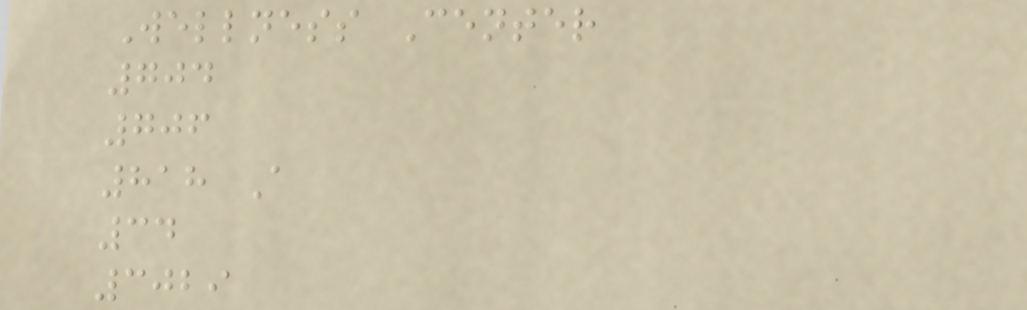Wellness Center
704
706
818 A
34
3029
